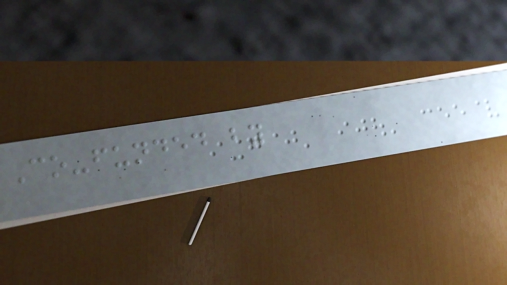Co-funded by
